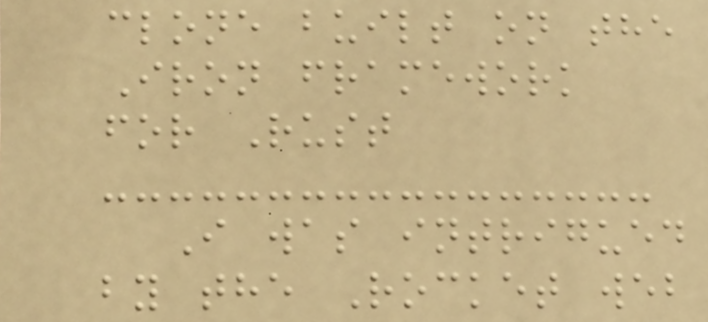clone built on the
Iron framework
for Rust
I was intrigued
by the Rocket web
